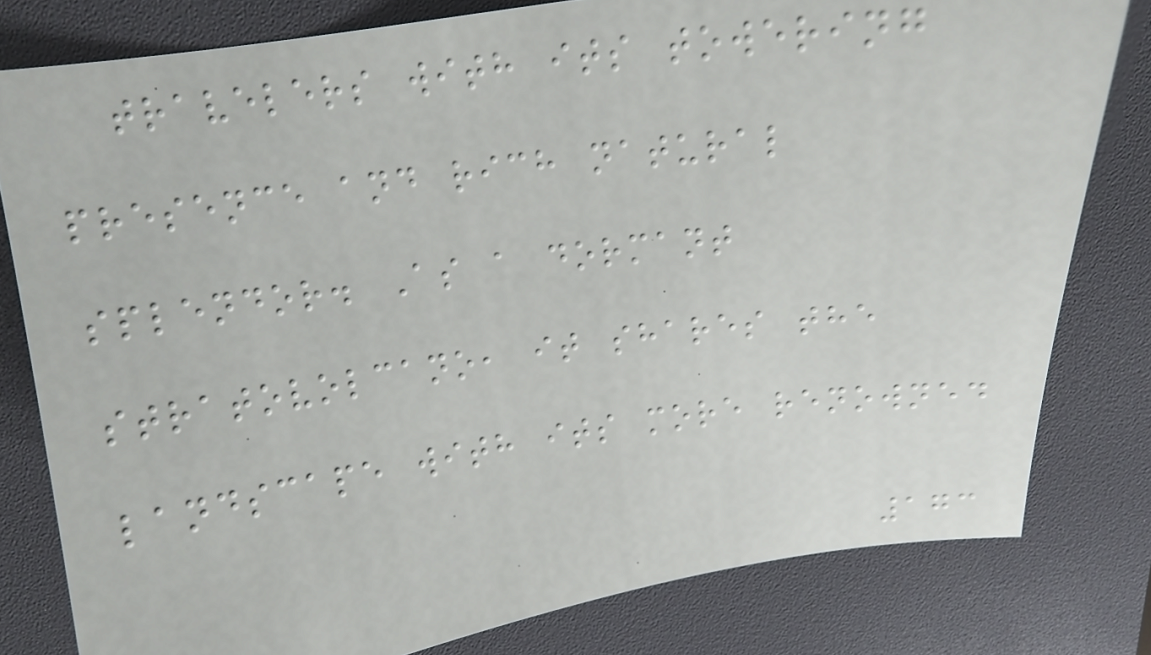travelers with its towering
presence and rich natural
splendor. As a dormant
stratovolcano, it shares the
landscape with its more renowned
173
